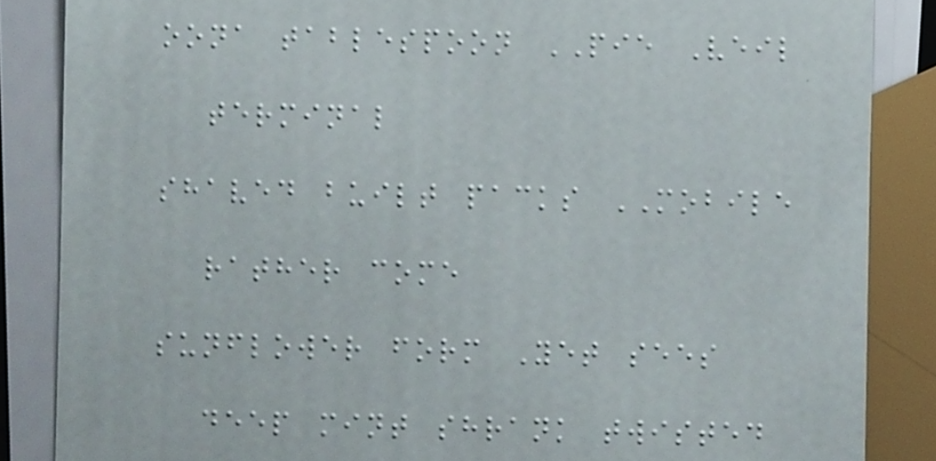oona tablespoon PIE Veil
terminal
shaved built packs MOBILE
rather come
sunflower form Yet sees
deep mint shrank twisted
